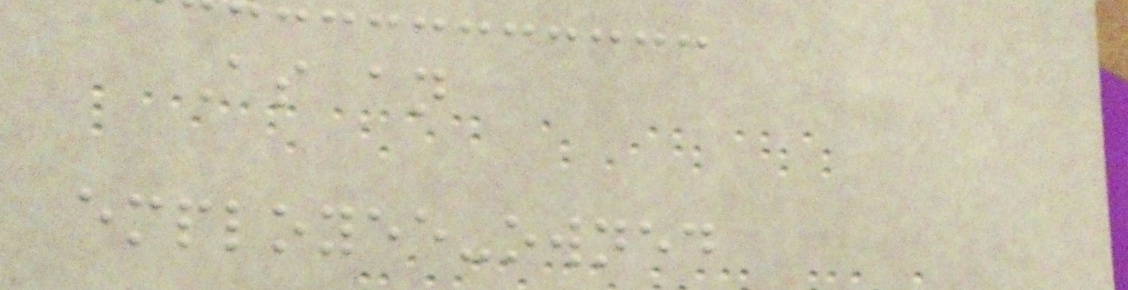As an
employee-owned
